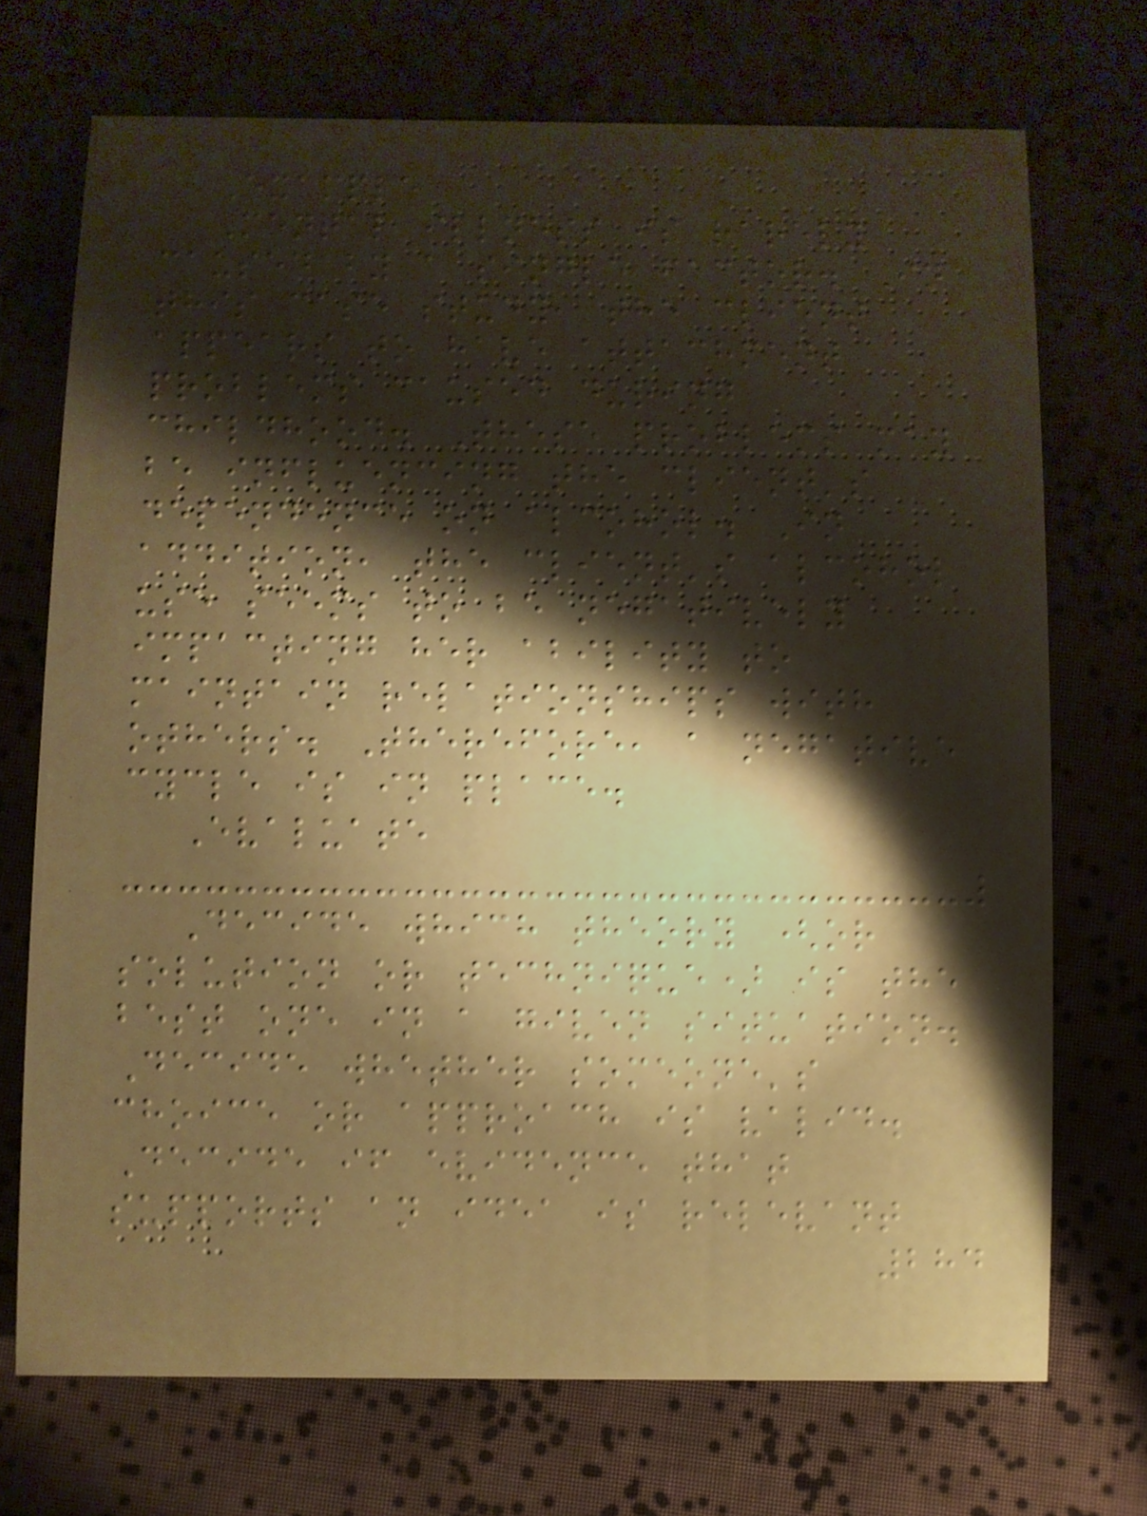Example
Mental illness is rarely
caused by a single factor. In
this case study, the client
appears to have attachment
problems caused during
childhood. These problems may
be influencing the client's
dependence on alcohol. In
addition, the client's alcohol
use seems to be negatively
impacting her ability to
maintain relationships with
others. Therefore, a negative
cycle is in place.
Evaluate
Decide which theory (or
solution or technique) is the
best one in a given situation.
Decide whether someone's
choice or approach is valid.
Decide if evidence that
supports an idea is relevant
284
